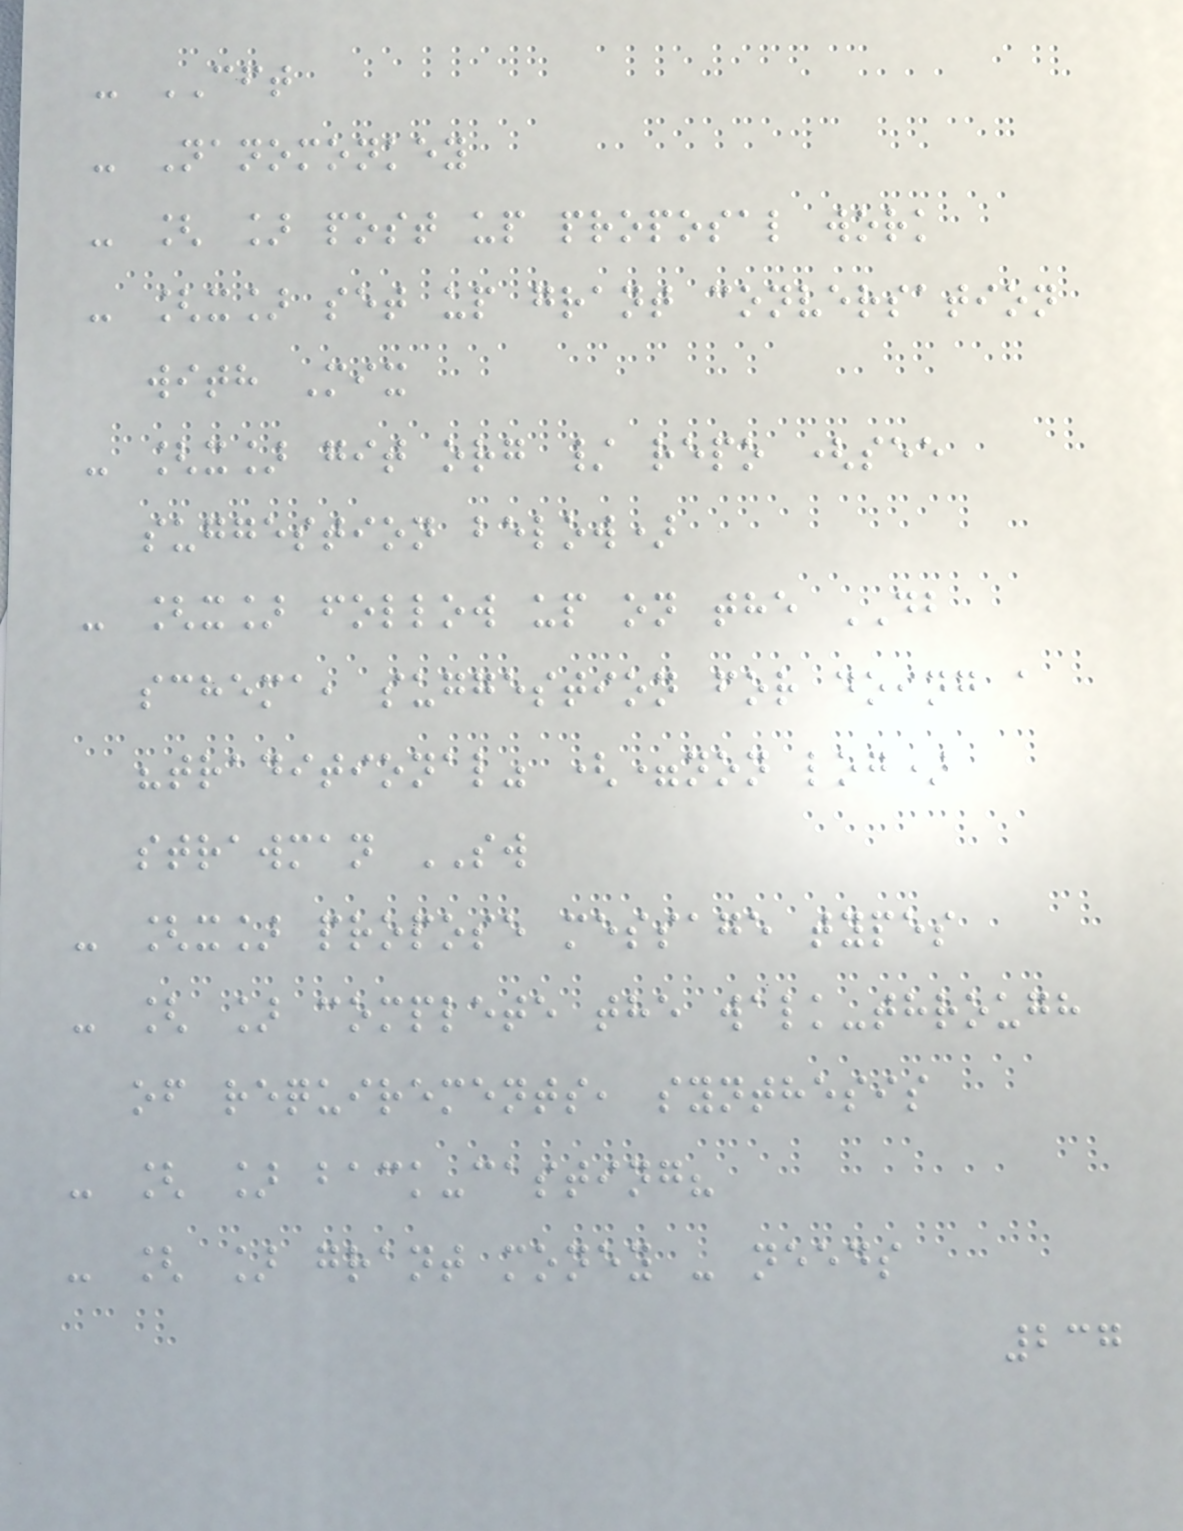- CFT
- Nanomonkey
- [ ] post up proposal work
- [x] set up grant conversation
with Mix
- [x] git org / repo (see
suggestion below)
- [x] follow up on the DB
schema, suggestion for doing a
"traditional" (=non log)
strawman SW
- [x] propose message types
- [ ] complete the walk-through
of requirements, synthesis
- [ ] back-casting?
- [ ] grant money - needs
237
